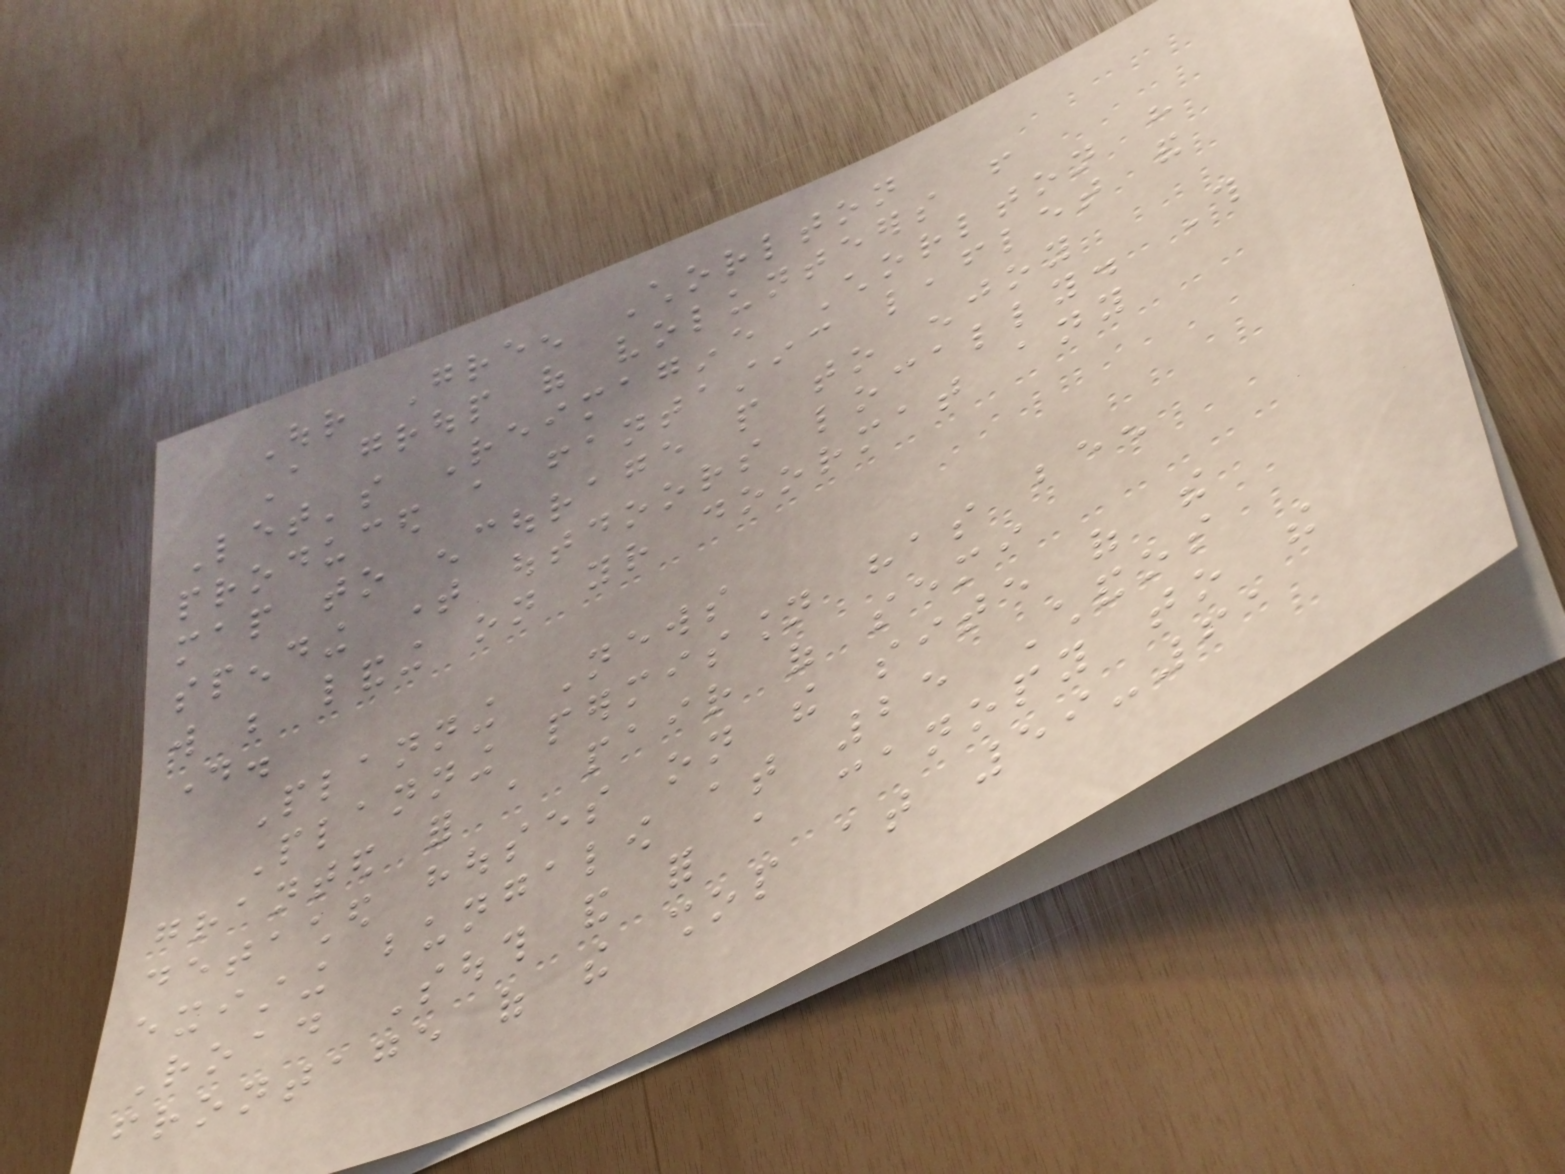Our Green Chorlton
A group of volunteers from
Let's Reimagine Chorlton have
produced a fantastic leaflet and
map to encourage people to enjoy
spending time outdoors locally. This
will be landing on your doormat any
day.
Planning News
Planning permission has been
granted for a pair of semi
detached houses on the site of the
existing bungalow at 25 Chandos
Road South and for a canopy to the
frontage of the shop at 59-61
